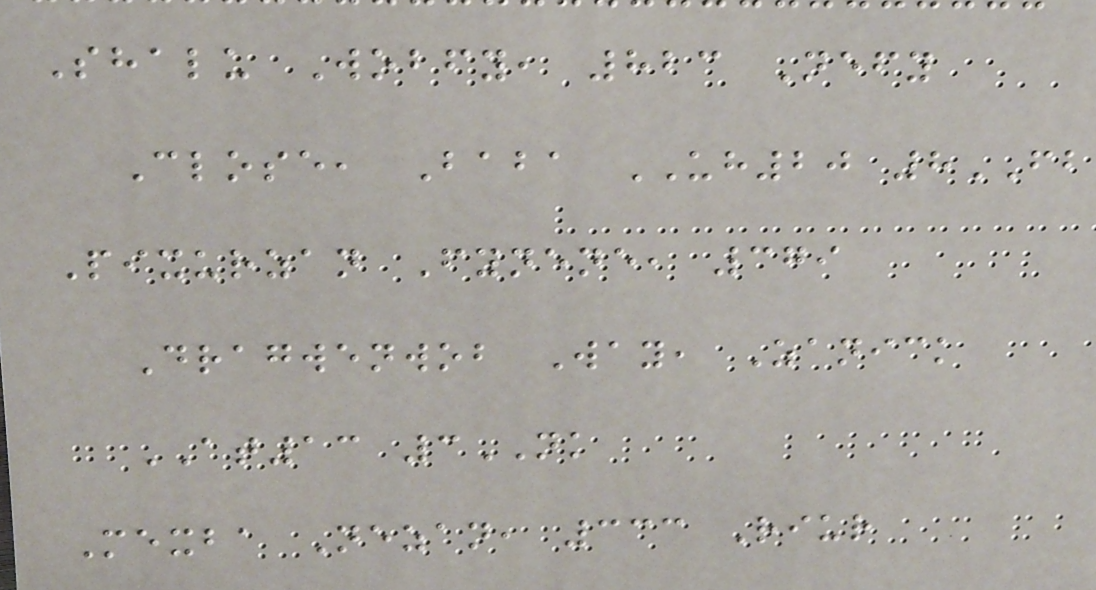Shalu Wobfy, 823 Nefy
Close, Baba UH20 8FB
Pixurzan Fynene, 379
Dragwenwob Way, Zanick
AT13 3NK
Mexba Nezan, 333 Riur
